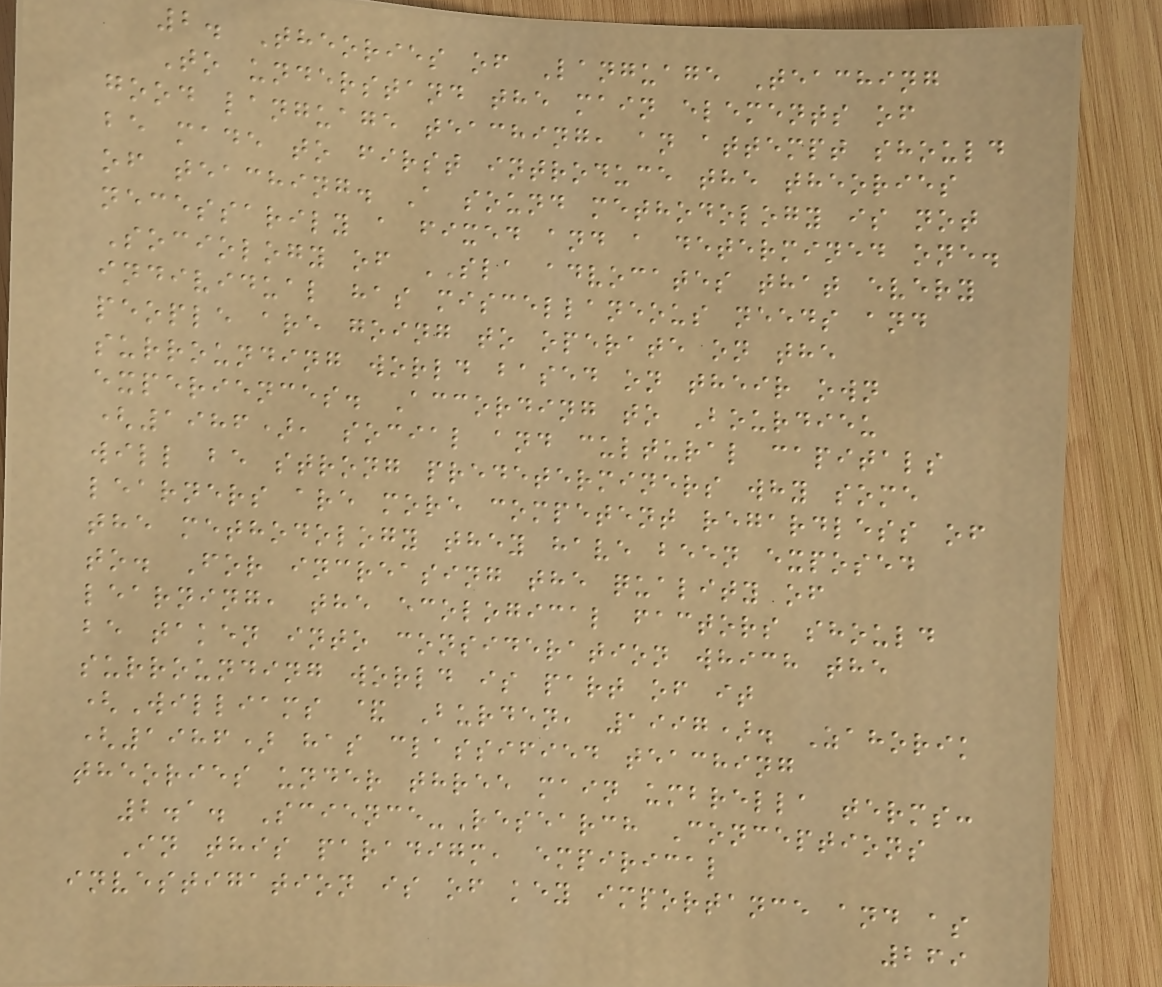2. Theories of Language Teaching
To understand the main elements of
good language teaching, an attempt should
be made to first introduce the theories
of teaching. A sound methodology is not
necessarily a fixed and a determined one.
Sociology of SLA advocates that every
individual has miscellaneous needs and
people are going to operate on the
surrounding world based on their own
experiences. According to Bourdieu
(1986), social and cultural capitals
will be strong predeterminers why some
learners are more competent regardless of
the methodology they have been exposed
to. For increasing the quality of
learning, the ecological factors should
be taken into consideration which the
surrounding world is part of it
(Williams & Burden, 1997). Zahorik
(1986) has classified teaching
theories under three main umbrella terms:
2.1. Science-Research Conceptions
In this paradigm, empirical
investigation is of key importance and as
269
